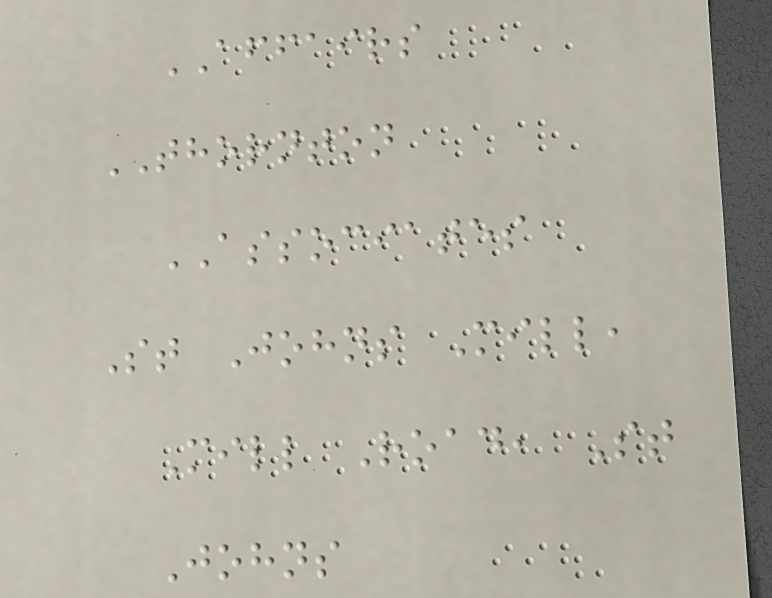AFFAIRS
THORNTON
ASSOCIATES
St Johns Mill,
Mill Road, St
Johns
